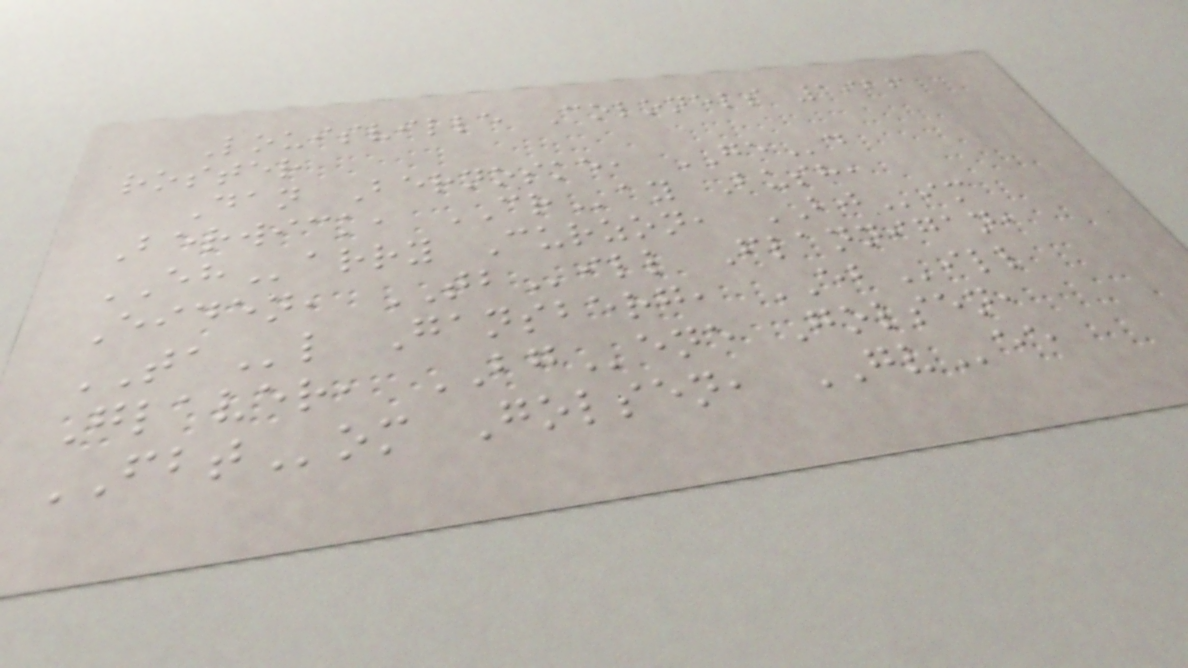Louisville Colonels 1926
roster
Dan Bernoske, GEd
Berwick, CRay Bush,
EHarry Curzon, BJim
Eiden, TBill Flannigan,
TAl Gansberg, EBill
Glaver, BGene Golsen,
FBTom Golsen, GVee
